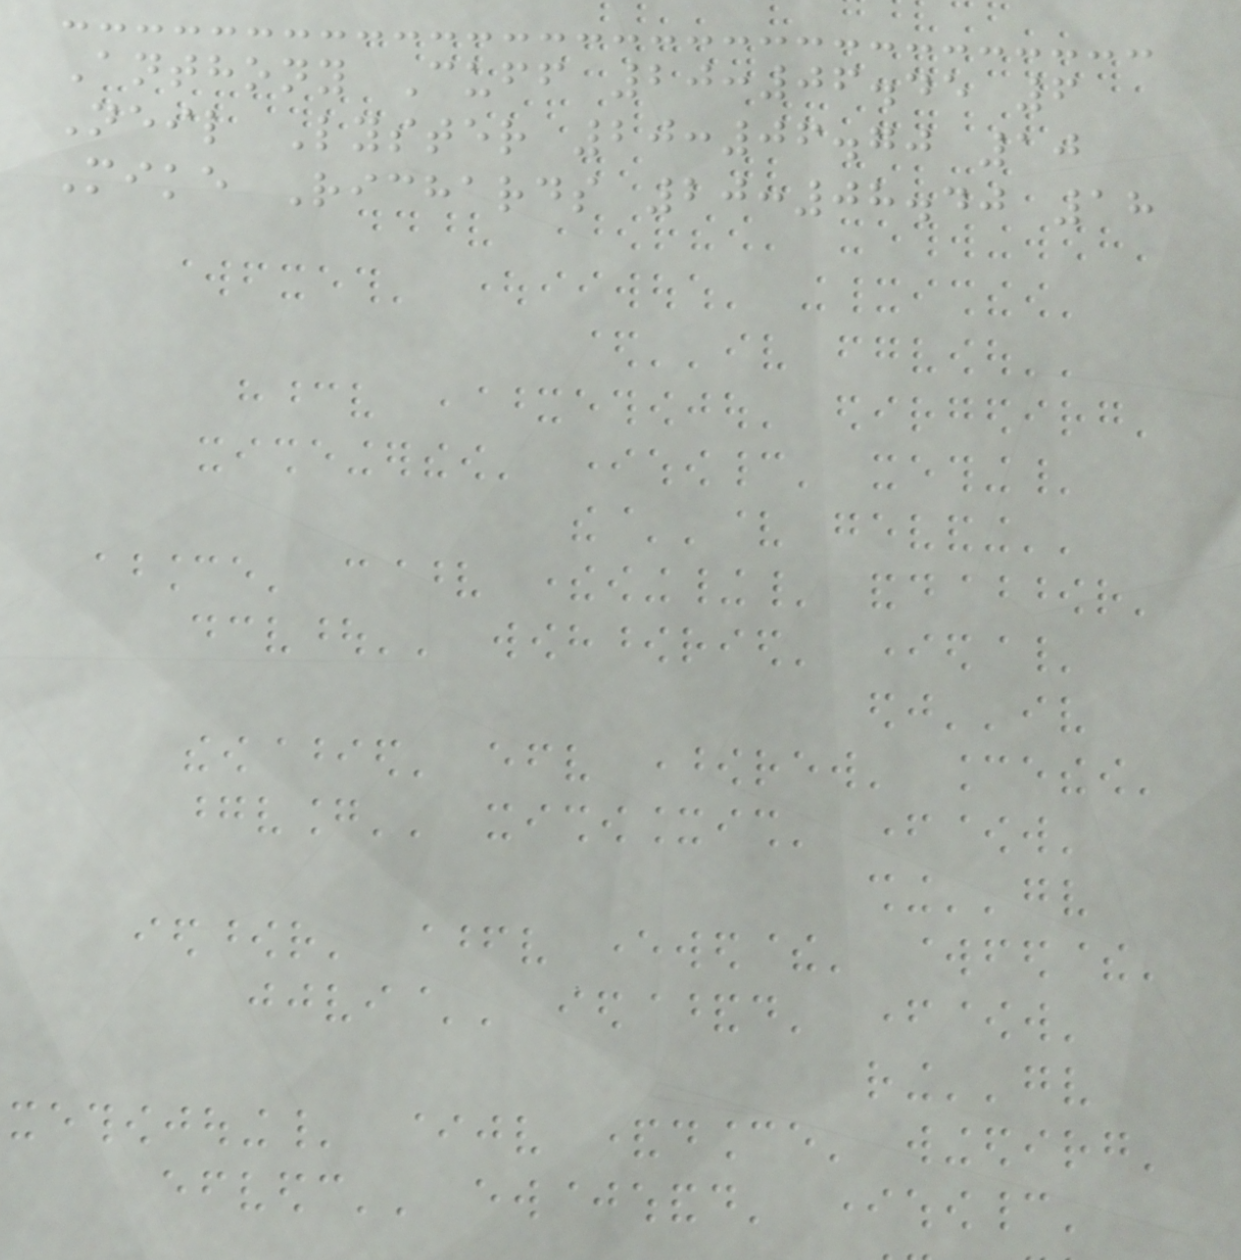Anthony Cuff 20:06.45 6
Neil Lyster 20:06.70 10
Mike Richards 20:08.40 18
